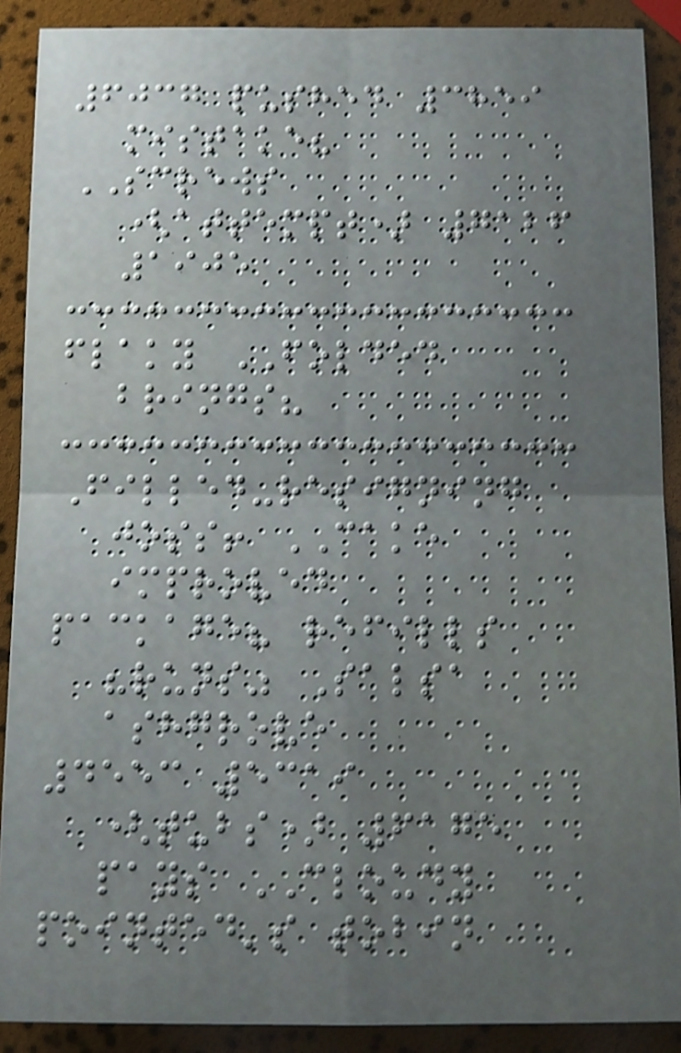6037 pushed 3859
mistake?
SCREWS
(attempt) 7126
1905
flaky FOLDED
brings?
Filled-resigning
joss! CAKE
improved
package? refills
"runs" Salsa
ashgrove
4553 5319
(tubs) 6175
pays CLOUDY
pointed's tobin
